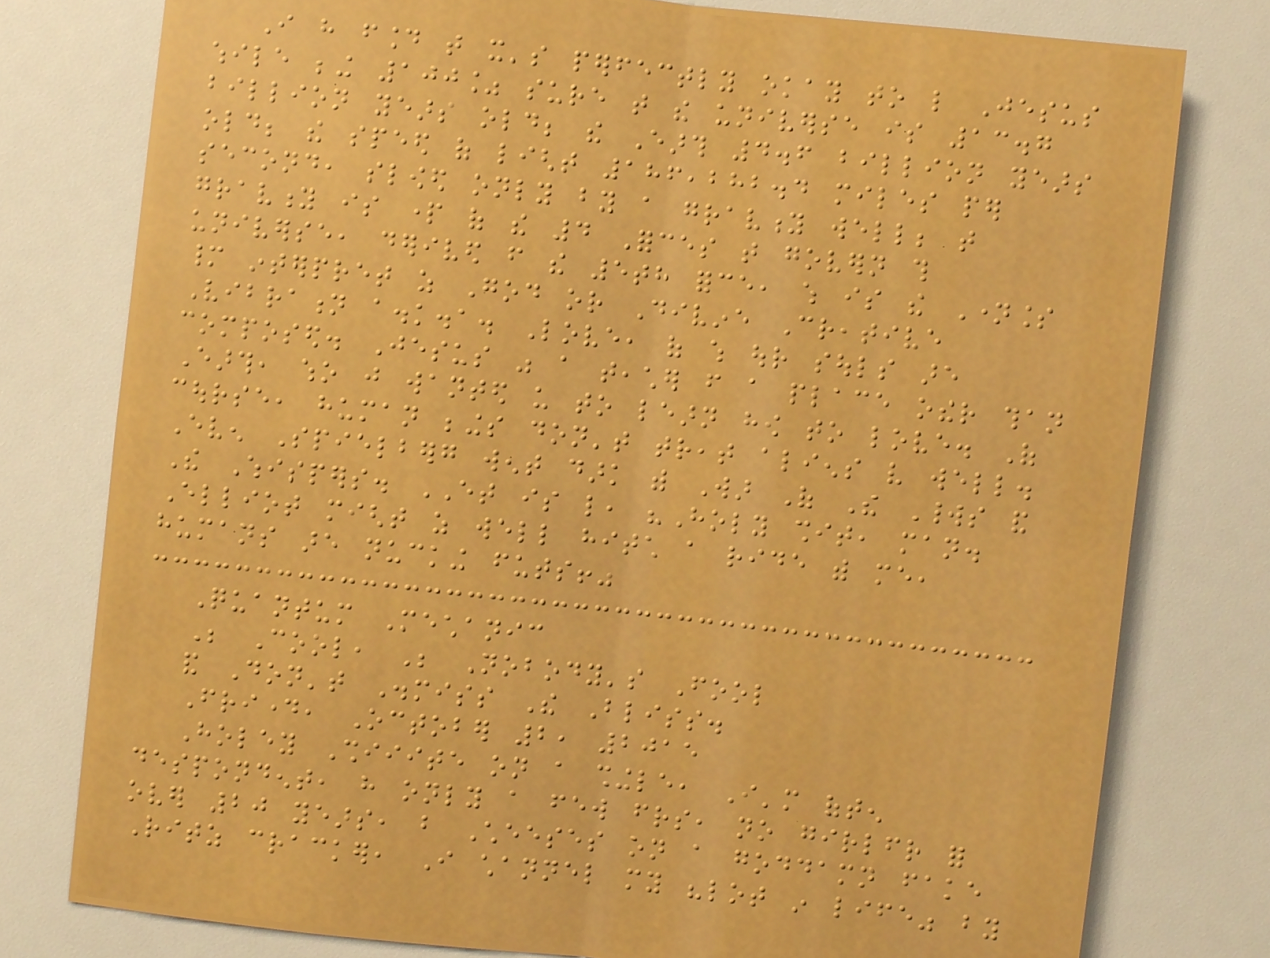I have found that it's perfectly okay to like Jesus
while being 100% sure that the universe is 13.7
billion years old; the Earth 4.6 billion years
old; the speed of light 186,282.4 miles per
second, slowed only by a gravity well; that
gravity is part of the 4 Forces that govern this
universe, derived from the 5th force, which is the Nameless
many interpret as God or Divine Creative
Vibration a.k.a. Love, of which our souls are
composed. Jesus was a teacher from a place other than
Earth, who just wanted us to learn how to love. Of
course, human beings don't treat aliens very well.
Even Spielberg went dark with War Of The Worlds and
The Whispers. ET is like, "Holy shit, man.
Elliot might as well hitch a ride with me,
humans are nucking futs!"
Quantum Mechanic
Be Cool, Be Nobody's Fool
and Don't Dismiss The Bliss.
Friday, October 2, 2015
Holey Shiiite on a shingle, I'm often
despondent, have only a few friends, no girlfriend for
over 20 years, but Cheeses on a goddamn fake
Ritz cracker, I channel my "lot in life" by
